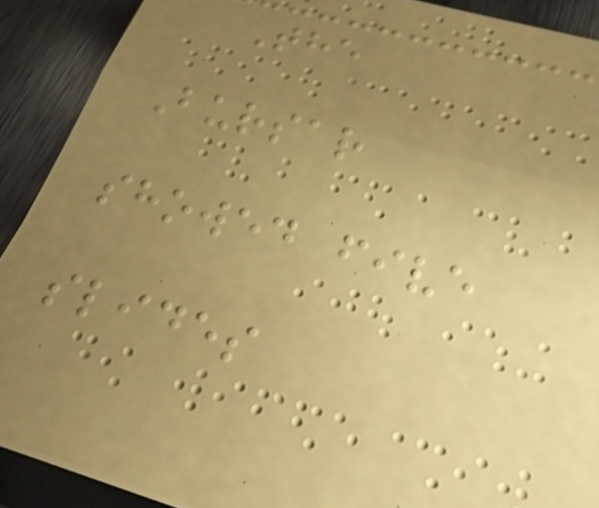The
Bursar
showed five
slides
